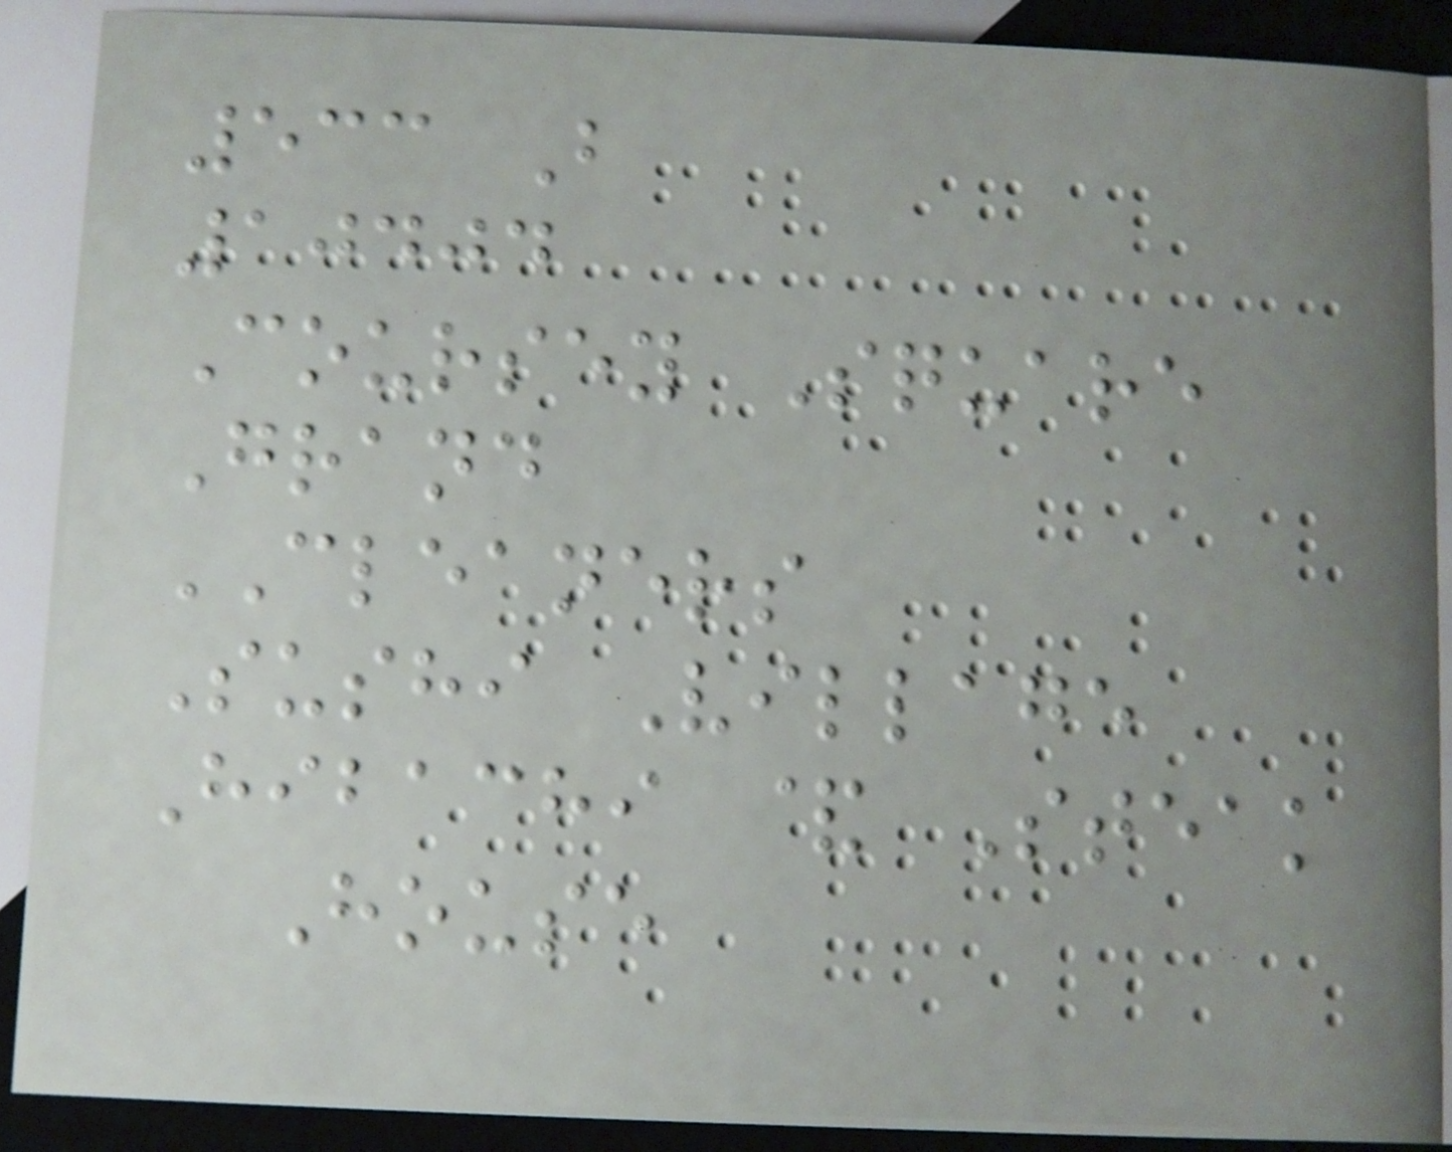533 B
10404
Coursey Square
Grand
CLEANERS
Sushi Village
Hibachi & Steak
House
